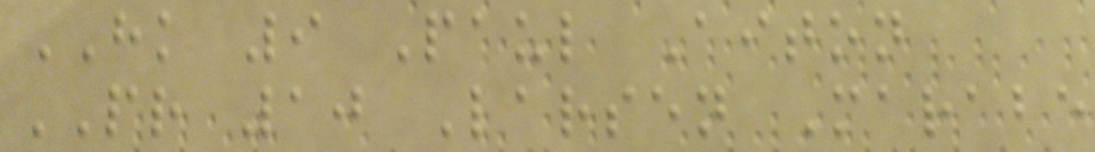HK 9 Paul Aiton
PR 10 Larsen Marabe
